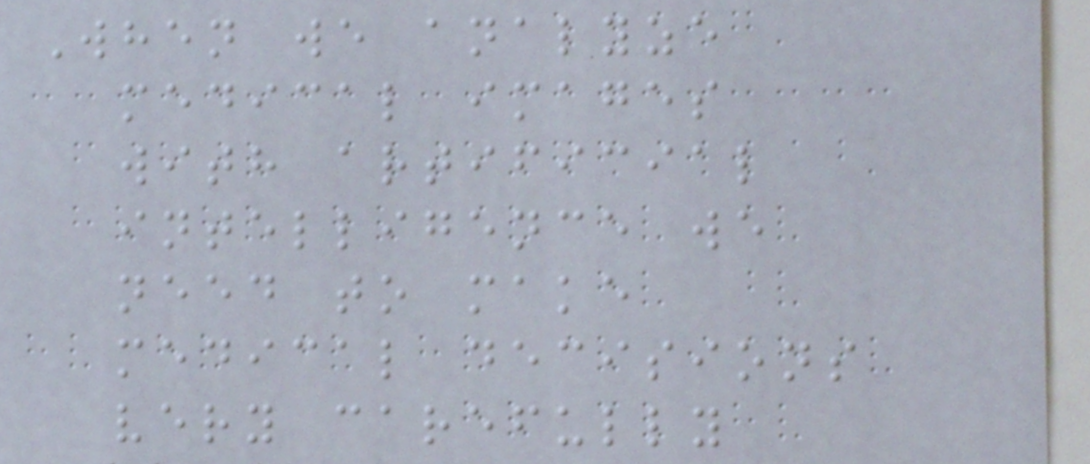When we analyze
medical images
with artificial
intelligence we
need to make
medical decisions
very carefully
